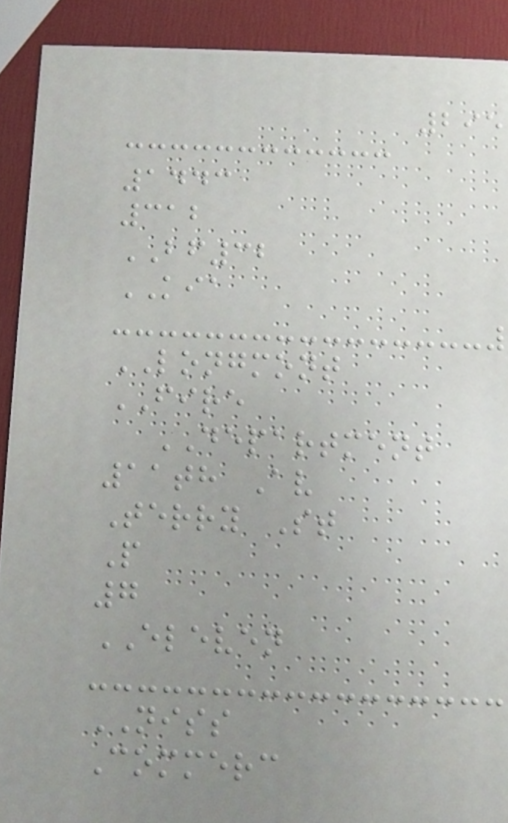295
1443
312
BF32
KIA
LONGMONT
FIRE
DEPARTMENT
11th Av
Terry St
P
7
ELEVEN
NISS
Commerc
